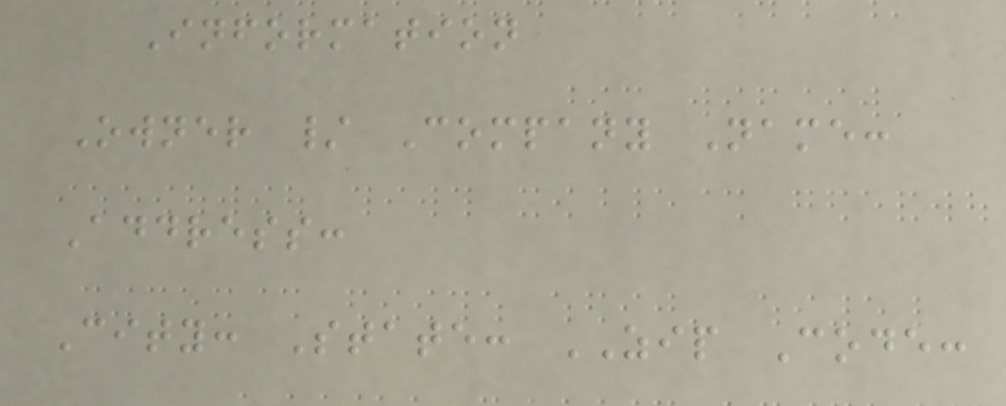Information
Owner / Company Name:
Address:
City: State: ZIP Code:
